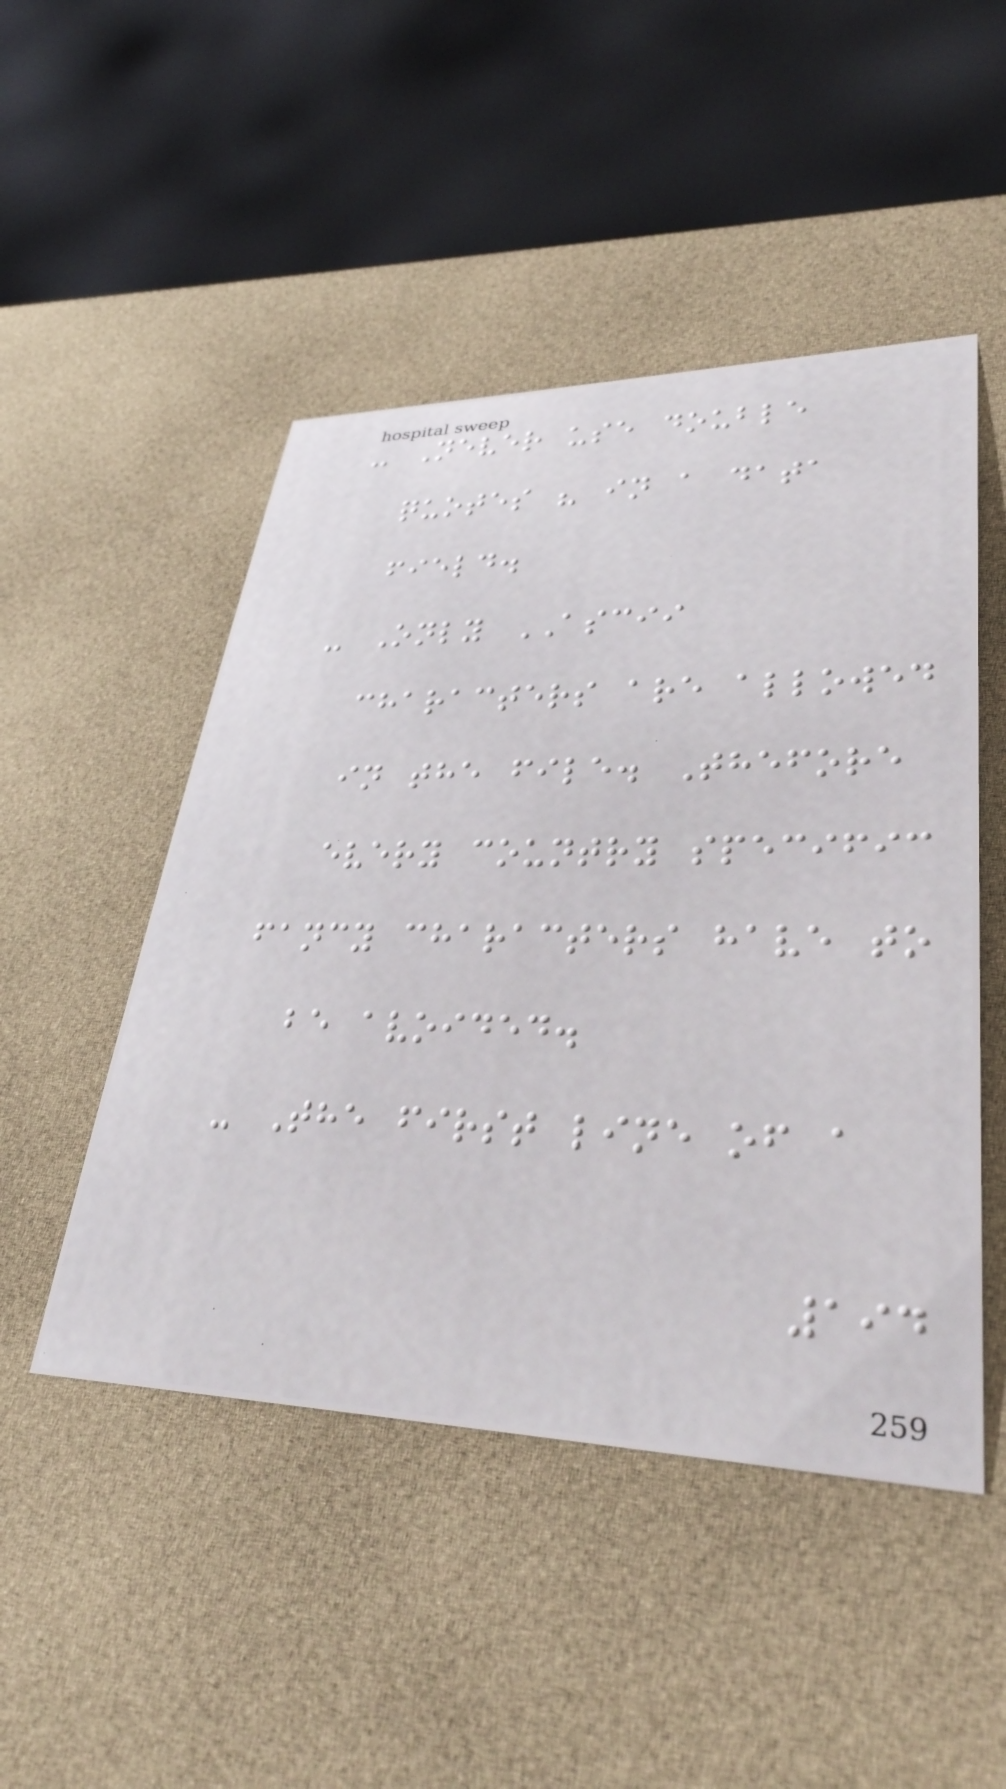- Never use double
quotes " in a data
field.
- Only ASCII
characters are allowed
in the file. Thefore
every country specific
fancy characters have to
be avoided.
- The first line of a
194
